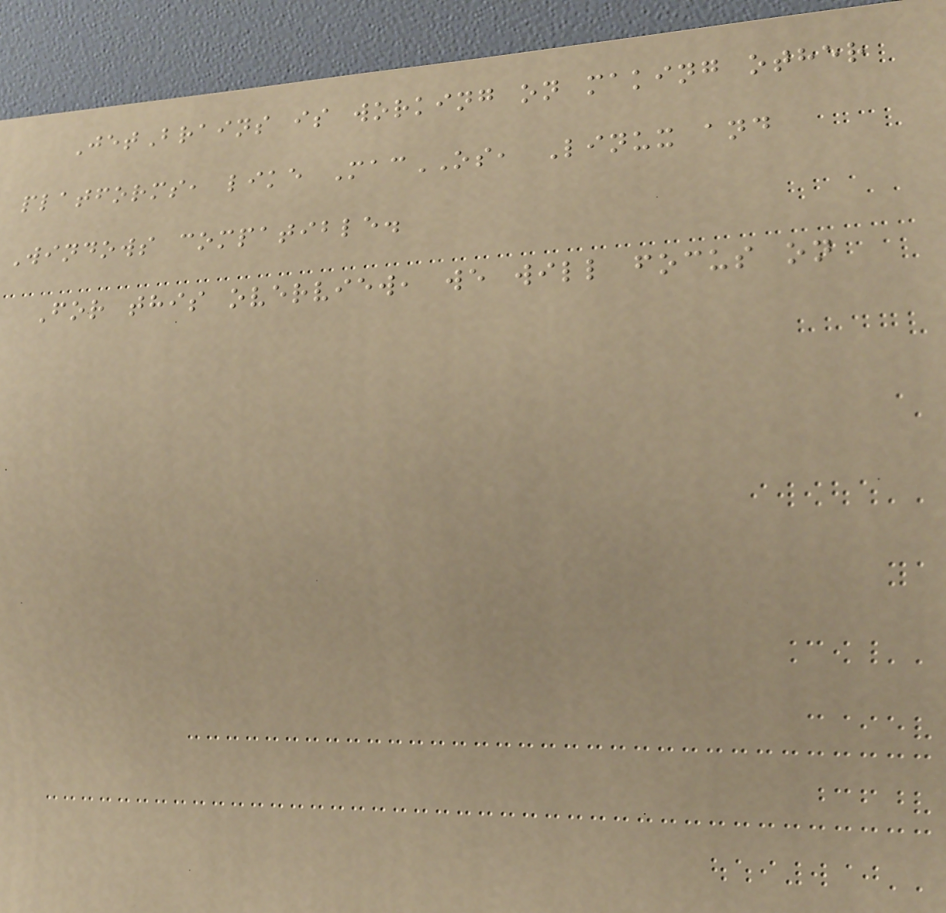JetBrains is working on making other
platforms, like MacOS, Linux and
Windows compatible.
For this overview, we will focus on
